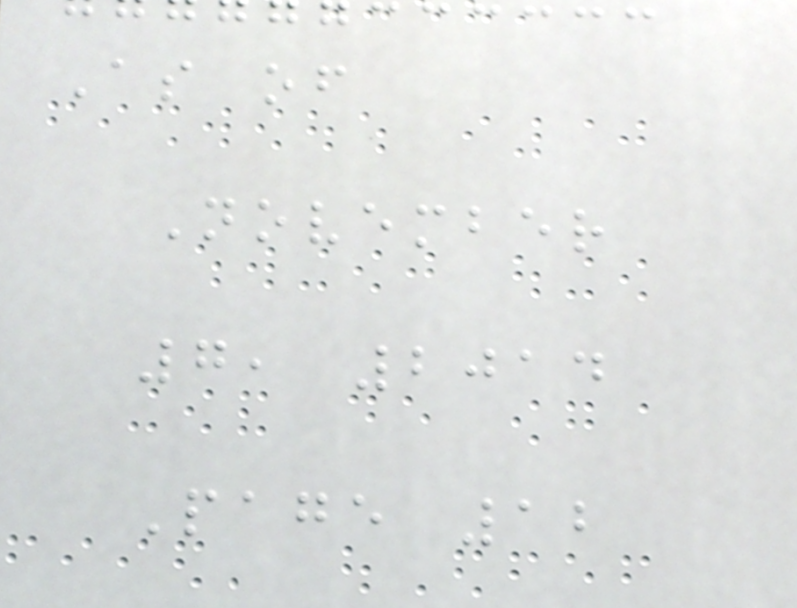As of
November
7, 2014
Page 12
